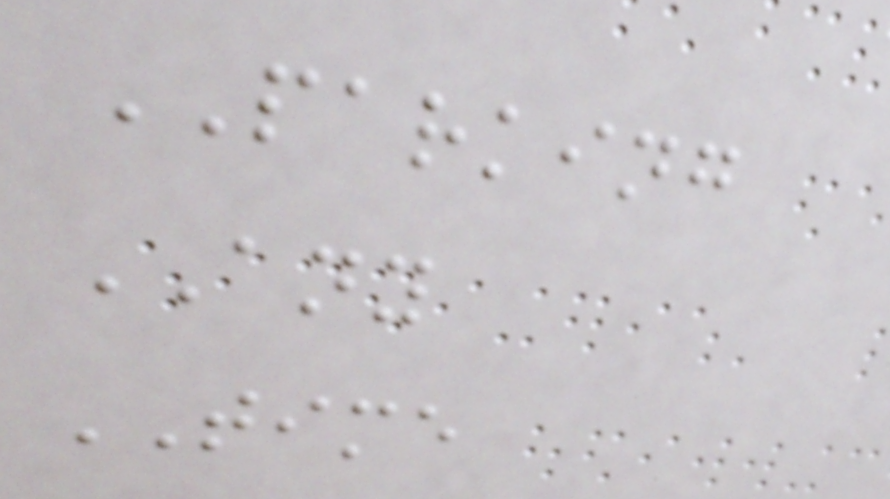PARKING
ANY
TIME
